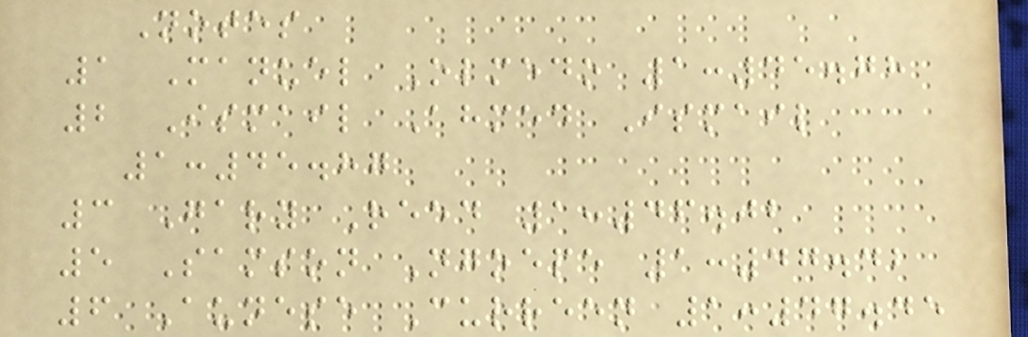Notes
1 Manuel Olmedo 1:45.78
2 Ismail Ahmed Ismail
1:45.87
3 Gary Reed 1:46.02
5 Samson Ngoepe 1:47.42
6 Aunese Curreen 1:47.45
